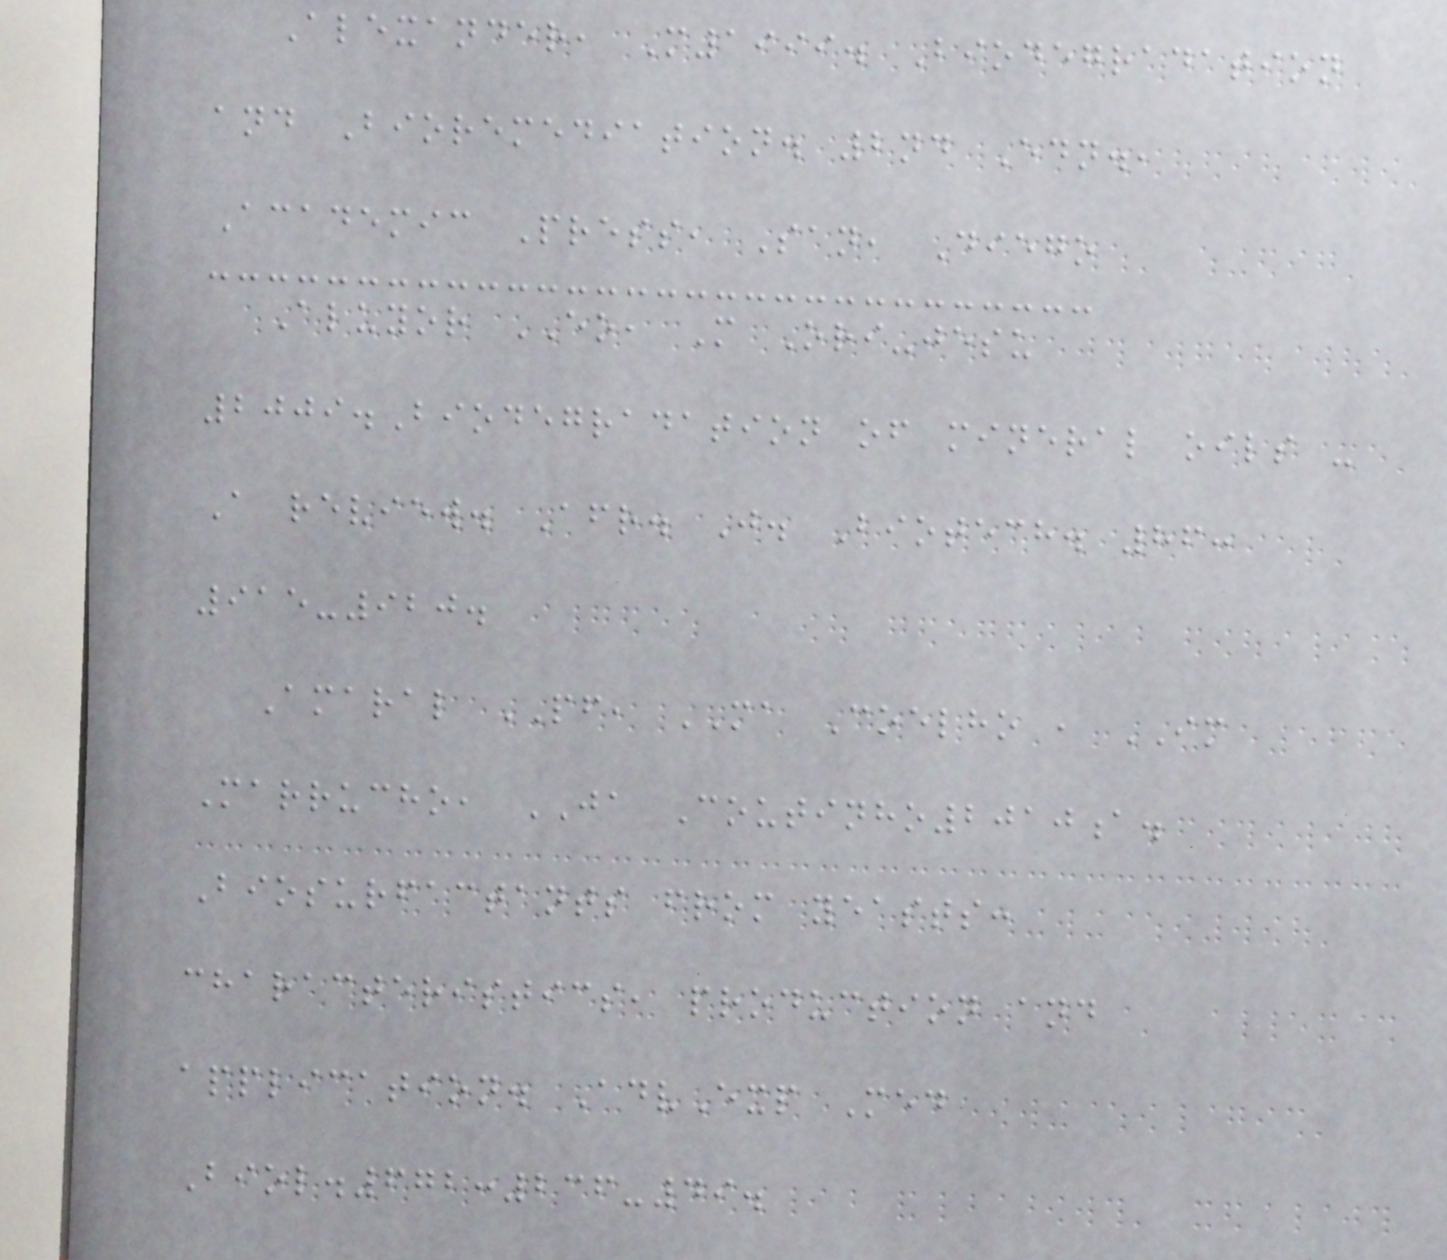Alexander, M1999. Biodegradation
and Bioremediation. 2nd Edn.,
Academic Press, San, Diego
Aluyor EO, M Ori-jesu
2009.Biodegradation of mineral oils -
A review. Afr. J. Biotech. 86:
915-920.
Amaral PF, MA Coelho , IM
Marrucho, JA Coutinho2010a.
Biosurfactants from yeasts:
characteristics, production and
application. AdvExp Med
Biol.672:236-49.
